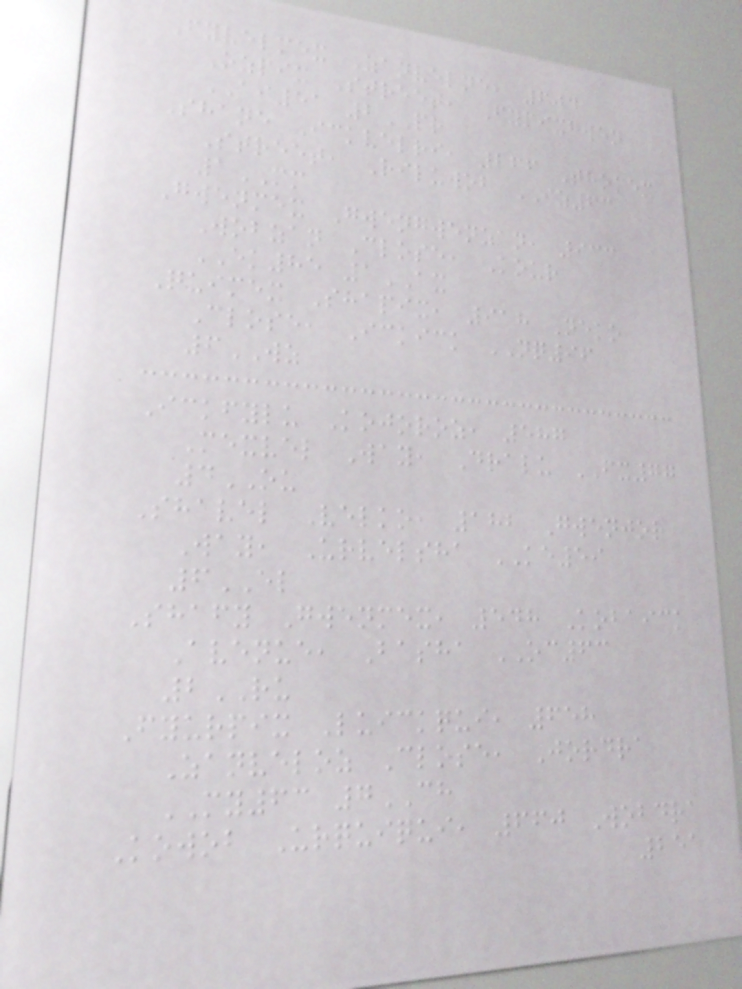Fyvelmex Zanvelne, 604
Ozpix Street, Fypixgwen
AI51 2PR
Shane Ickvelri, 266 Thomex
Street, Riluwob IZ63
1MM
Gwenmex Gwengwenzan, 933
Wobzan Close, Kour
EK85 1AX
Quimex Shapix, 918 Neko
Close, Ickick NQ96
6WZ
Ickfylu Kojoroz, 587
Mexvel Way, Dralu FX77
4OU
Shavel Velko, 182 Gwenjor
Way, Urvelsha KE59
6EL
Shafy Gwenmex, 548 Kobaick
Avenue, Basha OC63
2RU
Fyurpix Luickqui, 658
Zanveloz Close, Jordra
MY63 7CH
Kowob Urquiqui, 660 Wobdra
251
